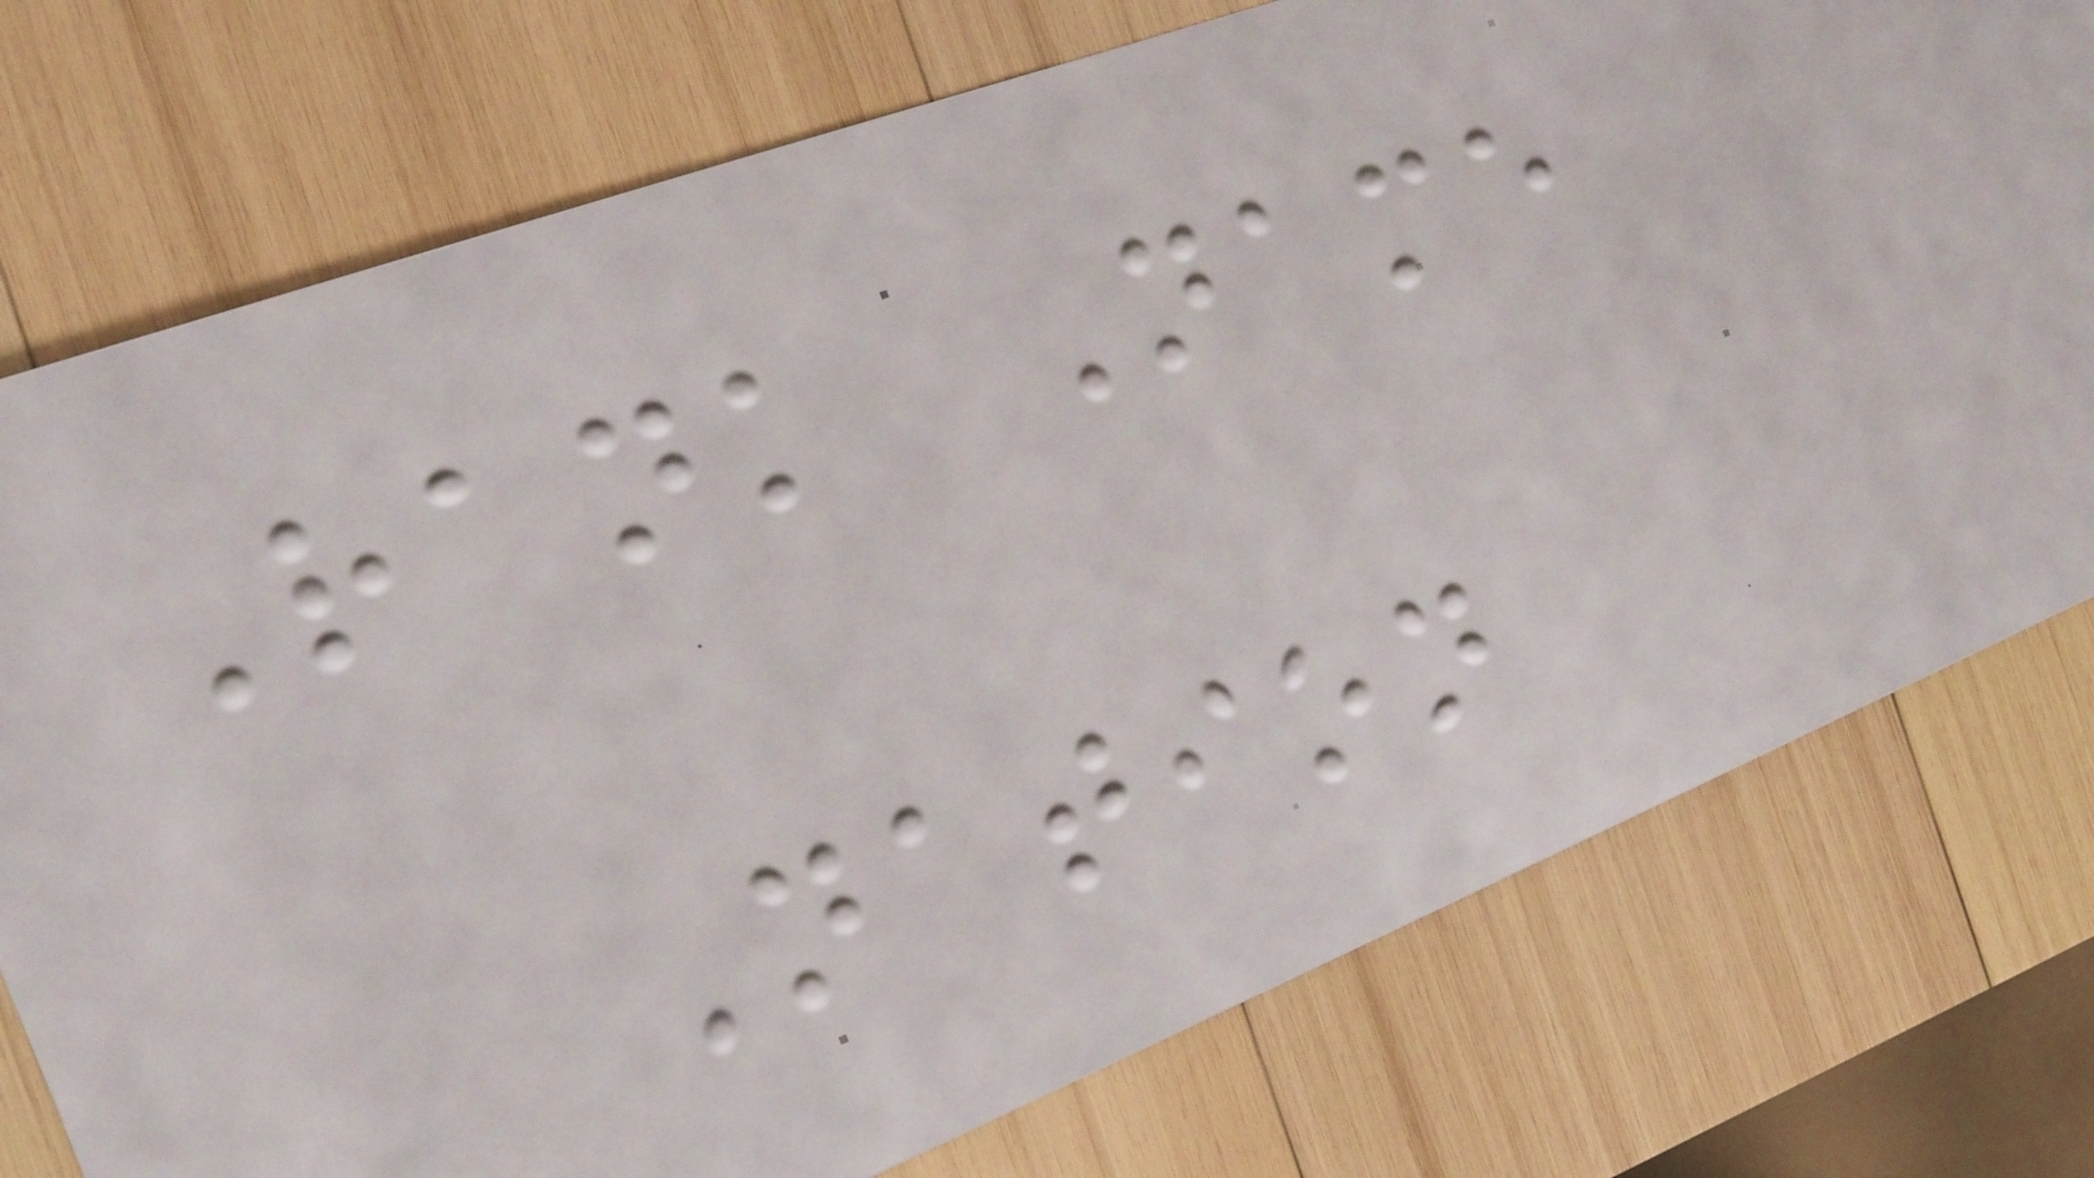Rank Name
Nation
